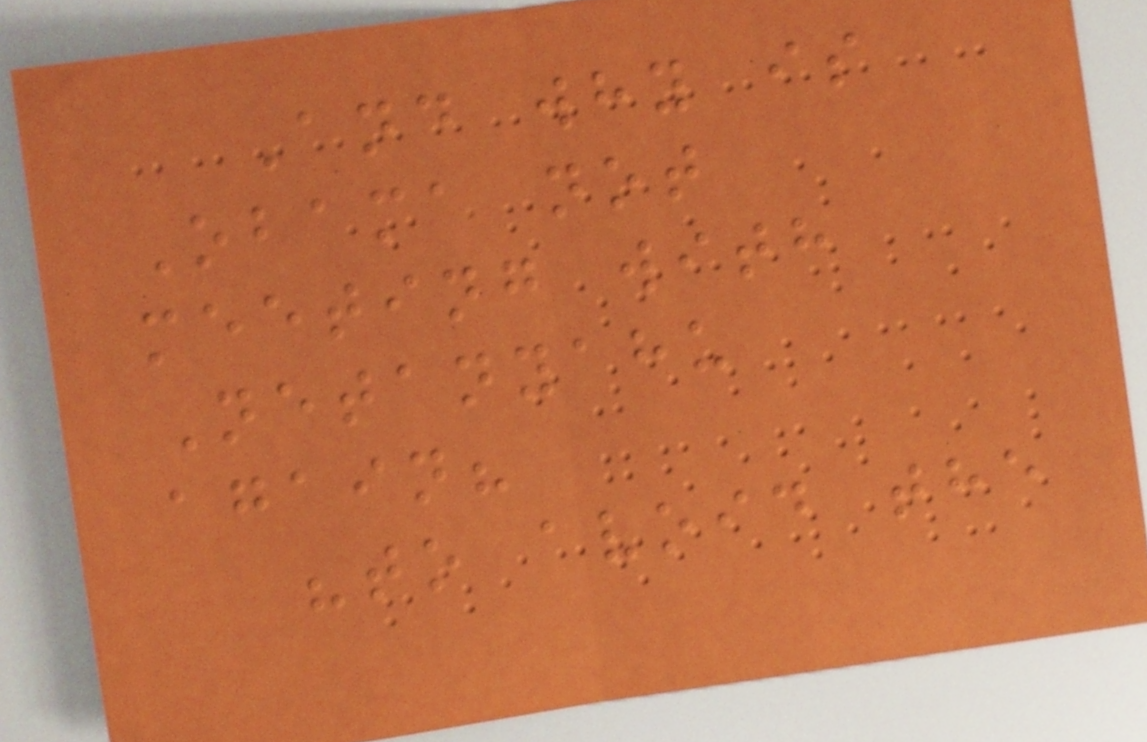And why is
Obama not
meeting with
Netanyahu
again?
"to avoid the
